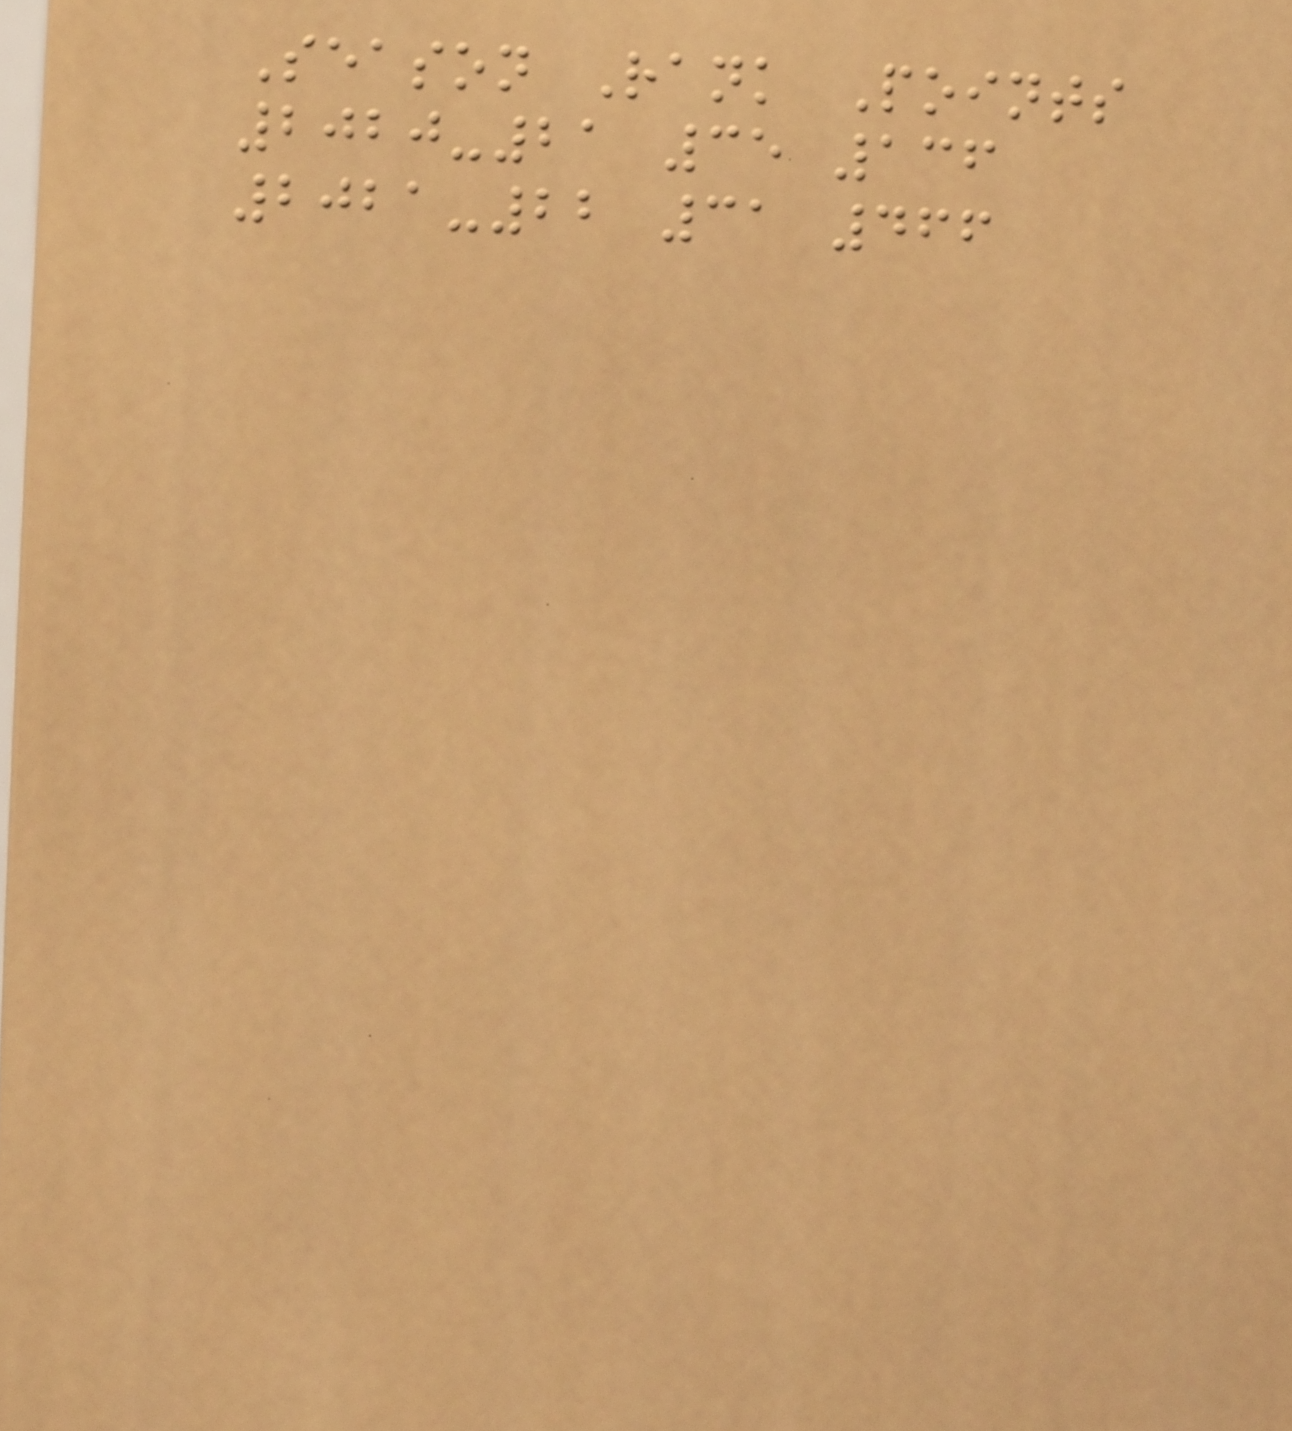Season Rank Points
2020-21 35 136
2021-22 31 466
